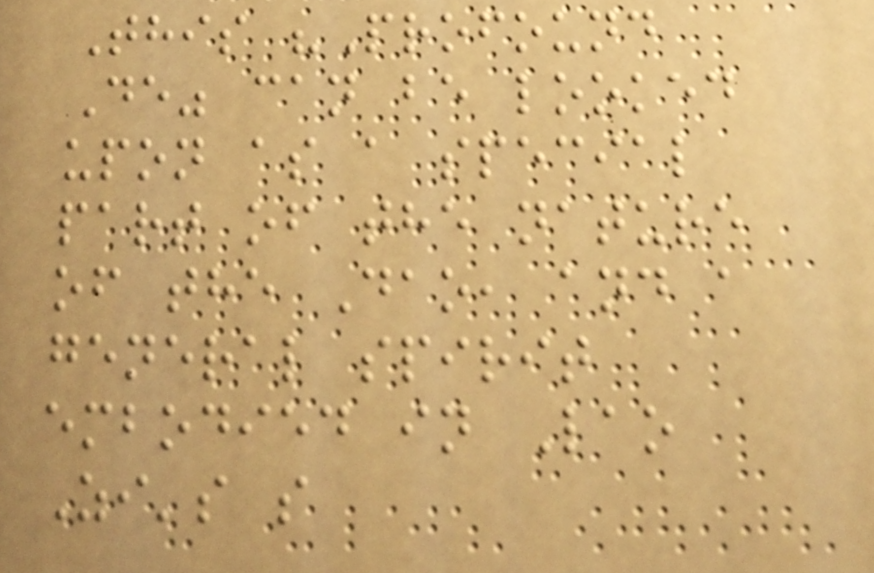This "Profound
De" can be looked
upon as a special
part of the nature
of the Dao, and a
general spirit
embodied in Lao
Zi's s
